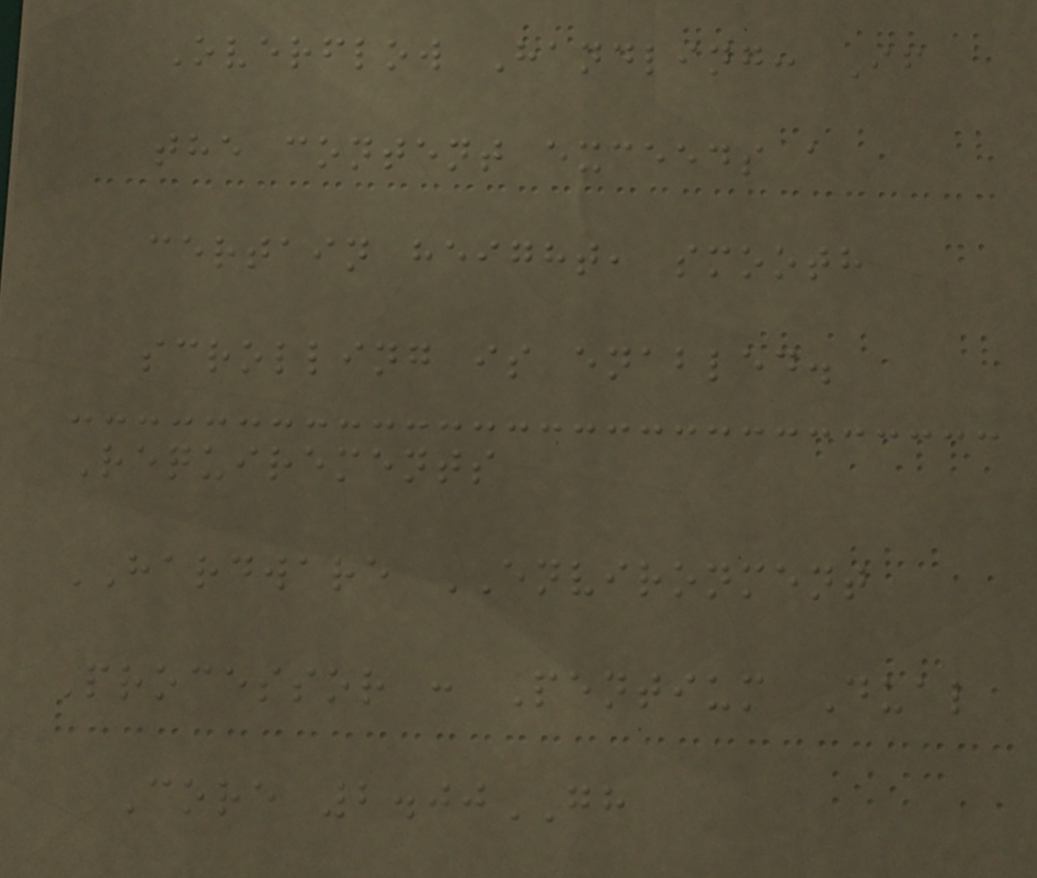Overflow Handling: If
the content exceeds a
certain height, smooth
scrolling is enabled.
Requirements
HARDWARE ENVIRONMENT
Processor : Pentium Dual
Core 2.00GH
